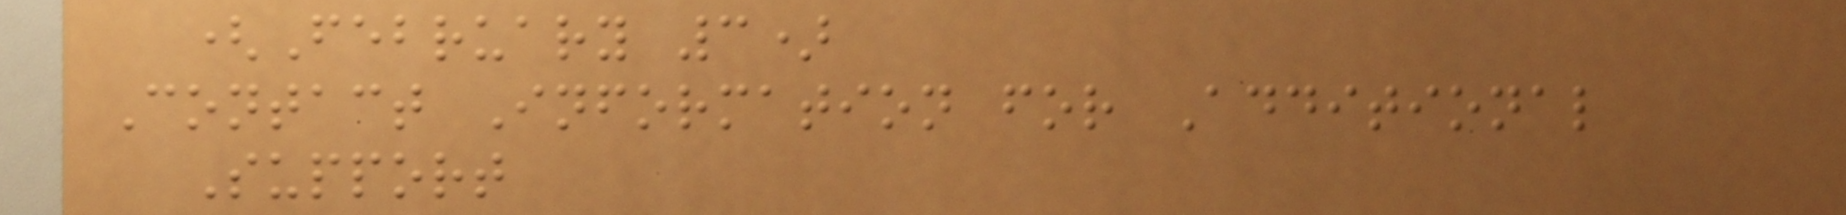(February 3)
Contact Information for Additional
Support
